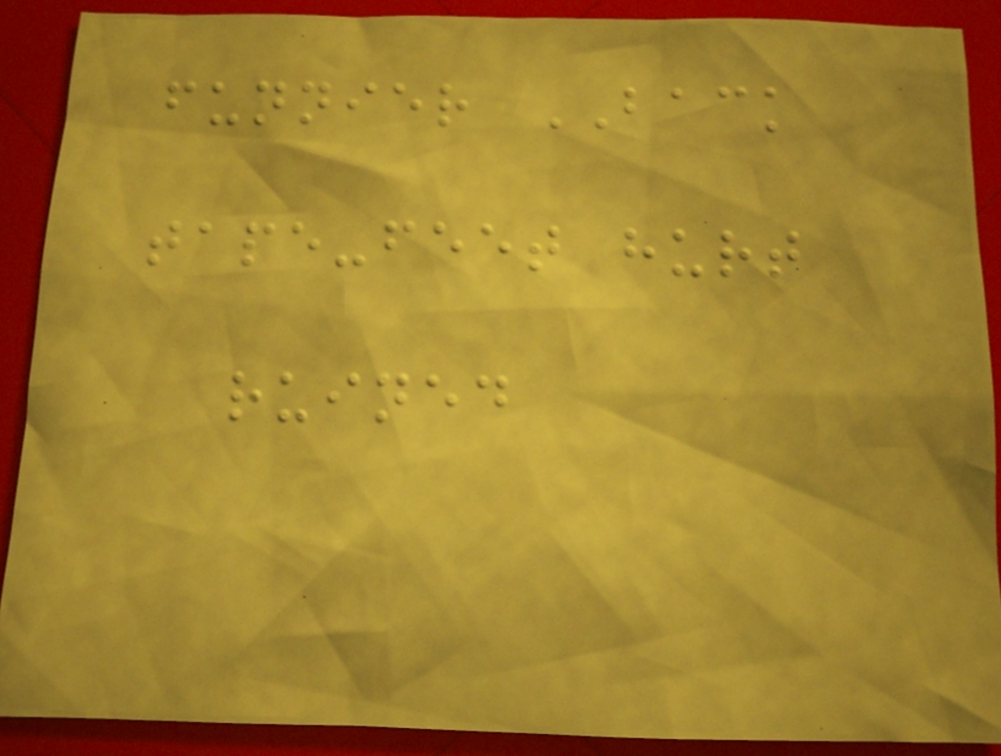funnier BACK
tape-feet hurt
ruined
